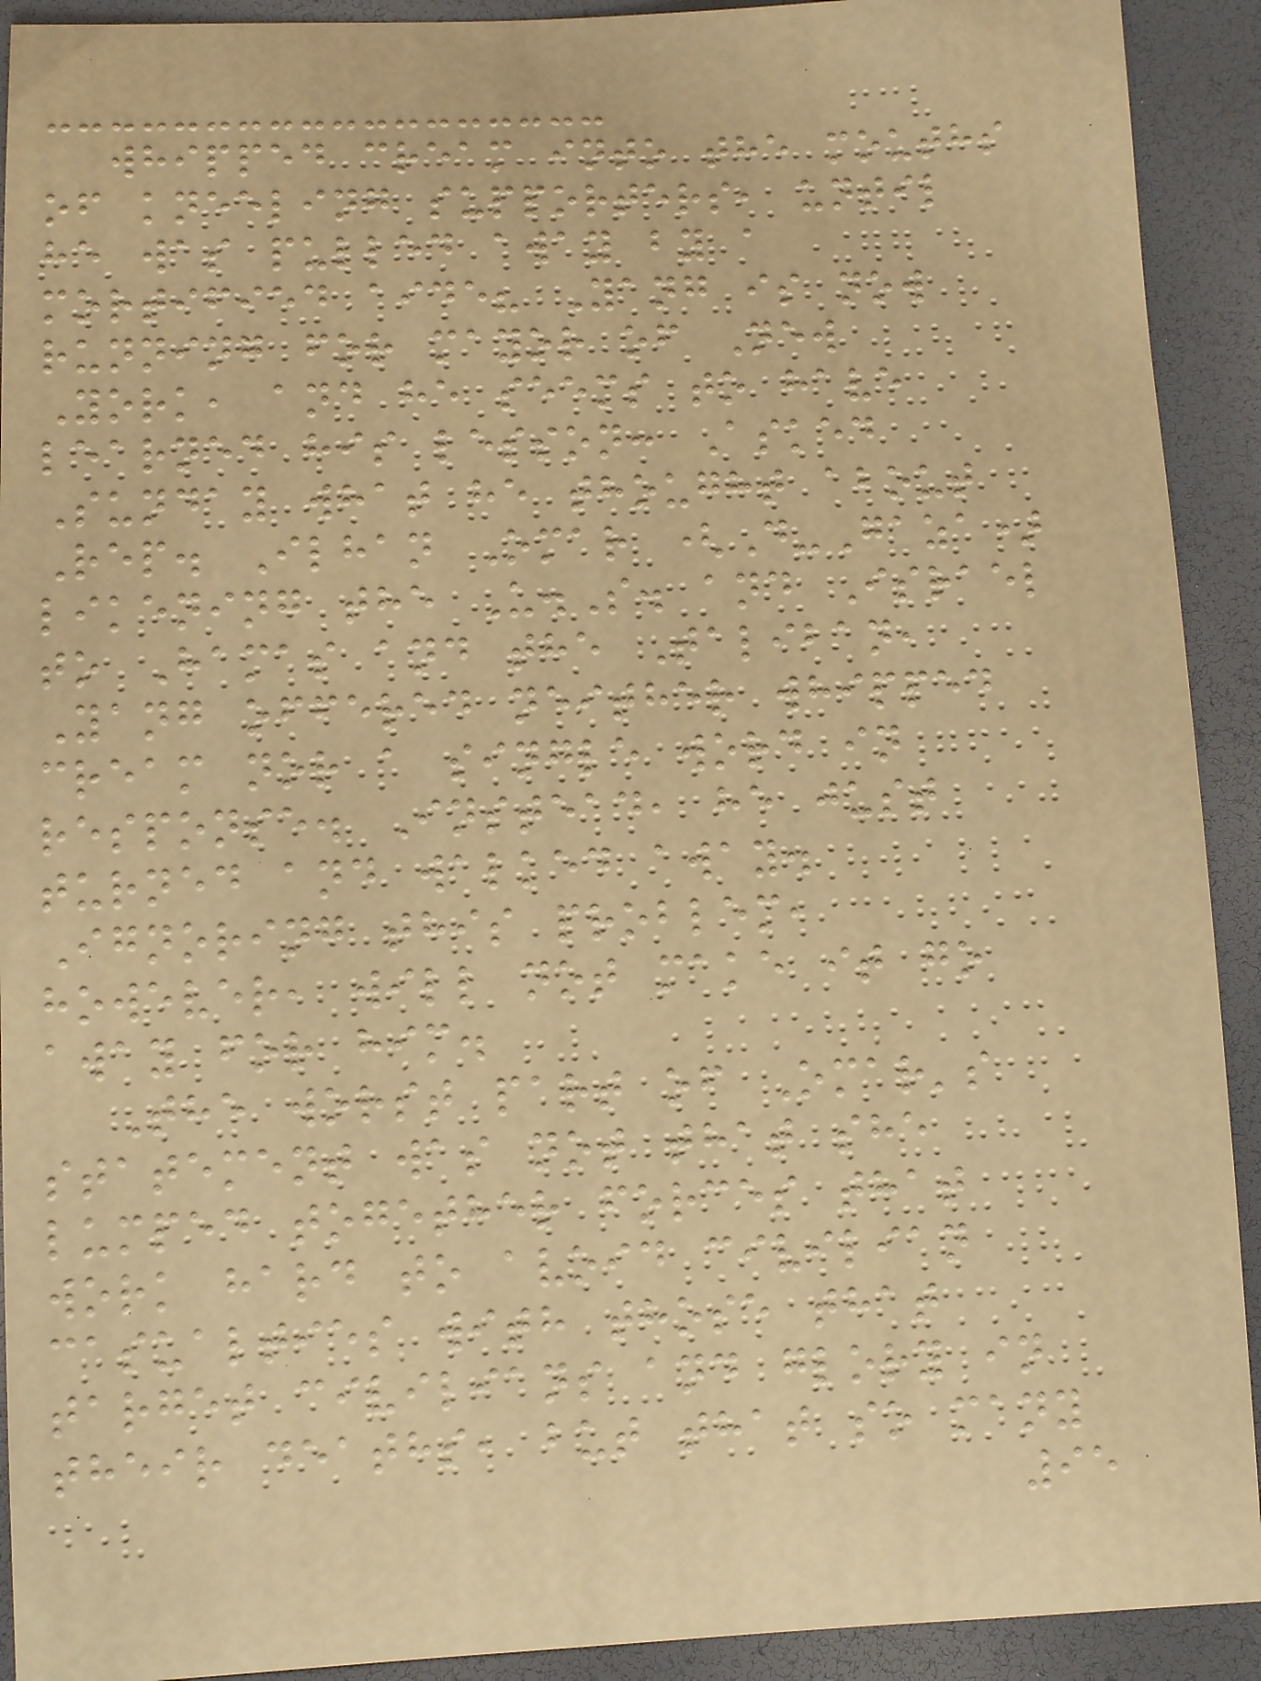whipped cream into the mouths
of kneeling supporters, until
he was pulled away by a
mortified aide? Yang is now
running for mayor of New
York, and he seems to have
learned his lesson: Asked
Sunday what he thought about
Rep. Ilhan Omar (D-Gaza)
likening the U.S. and Israel
to Hamas and the Taliban,
Yang offered neither whipped
cream nor a single word in
response. Instead, he just
turned and walked away.
Ignoring this problem,
however, will not make it go
away for him.
The worst part of Omar's
statement was not that she
lumped together forces that
work hard to avoid civilian
casualties with those that
target civilians and glory in
their deaths, but that so many
95
